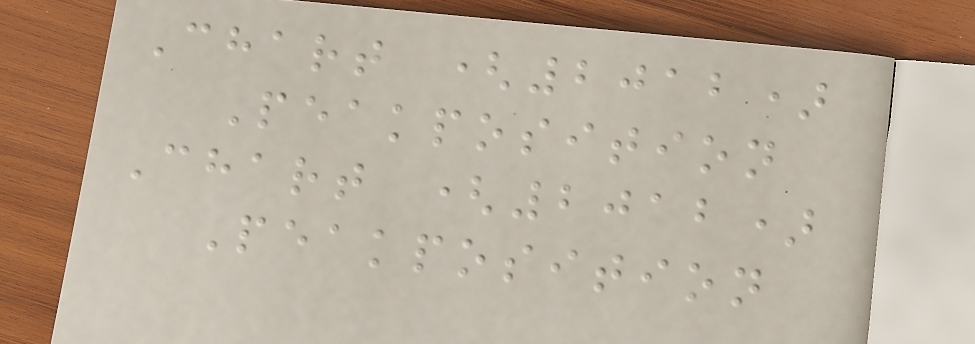Chart (2012)
Peakposition
Chart (2012)
Peakposition
